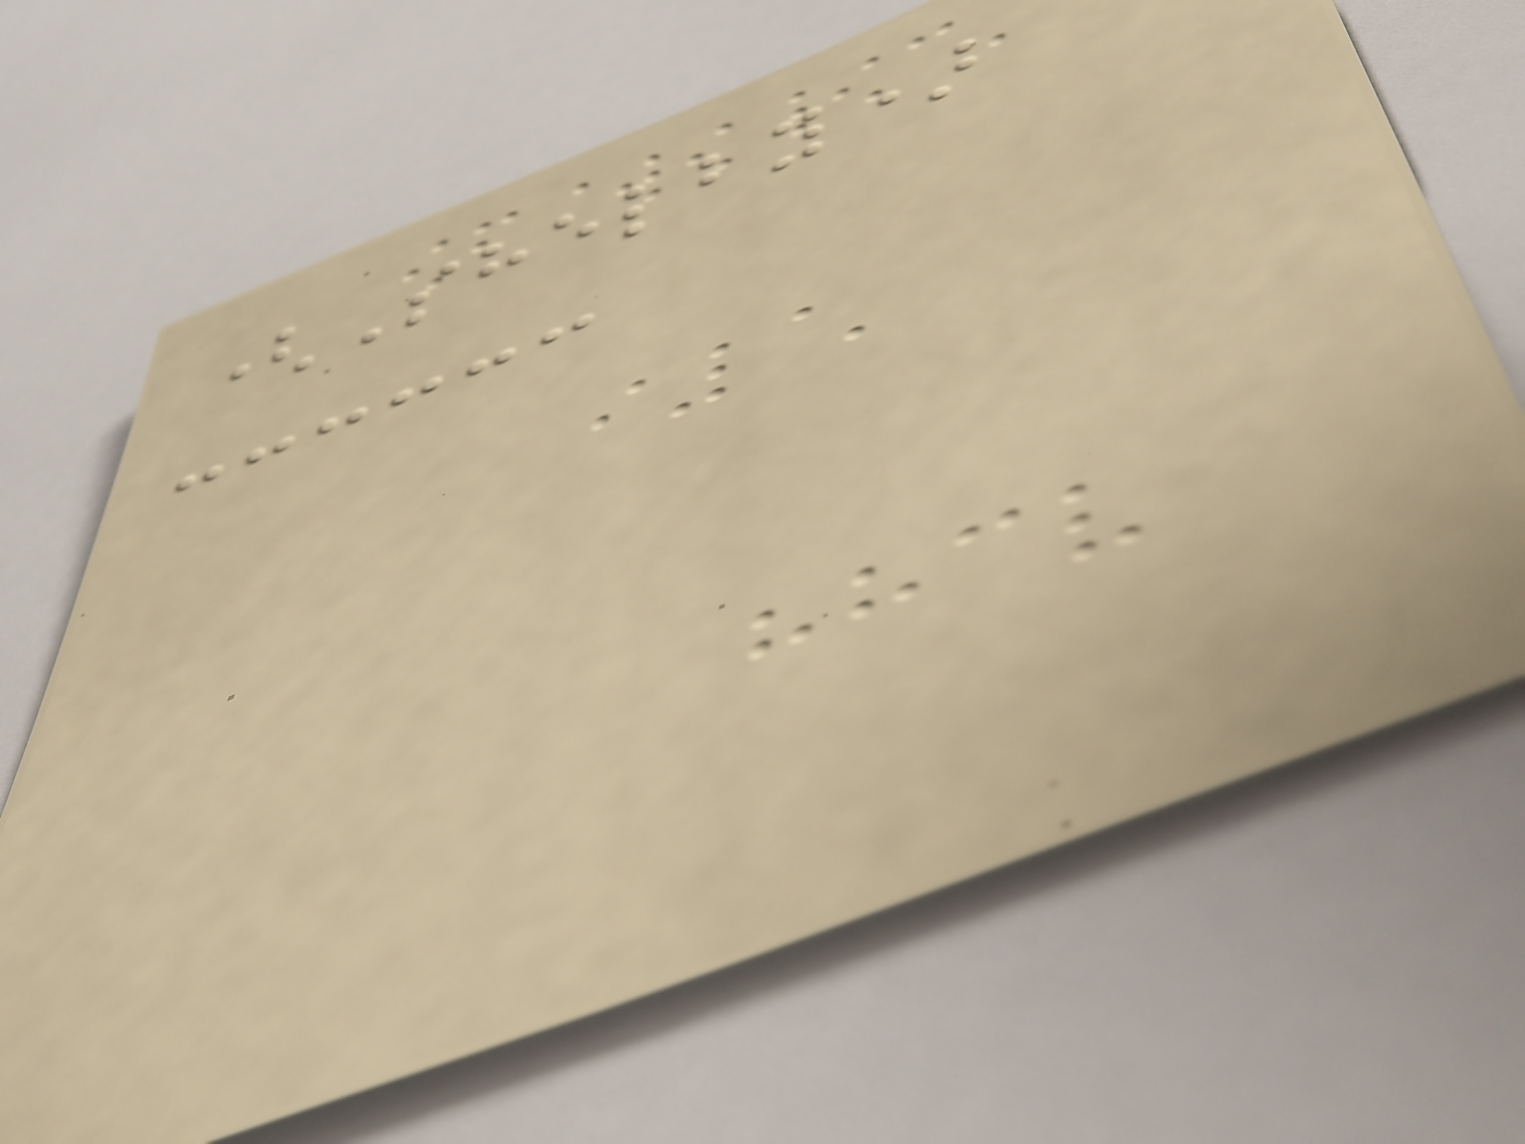(Shelby)
